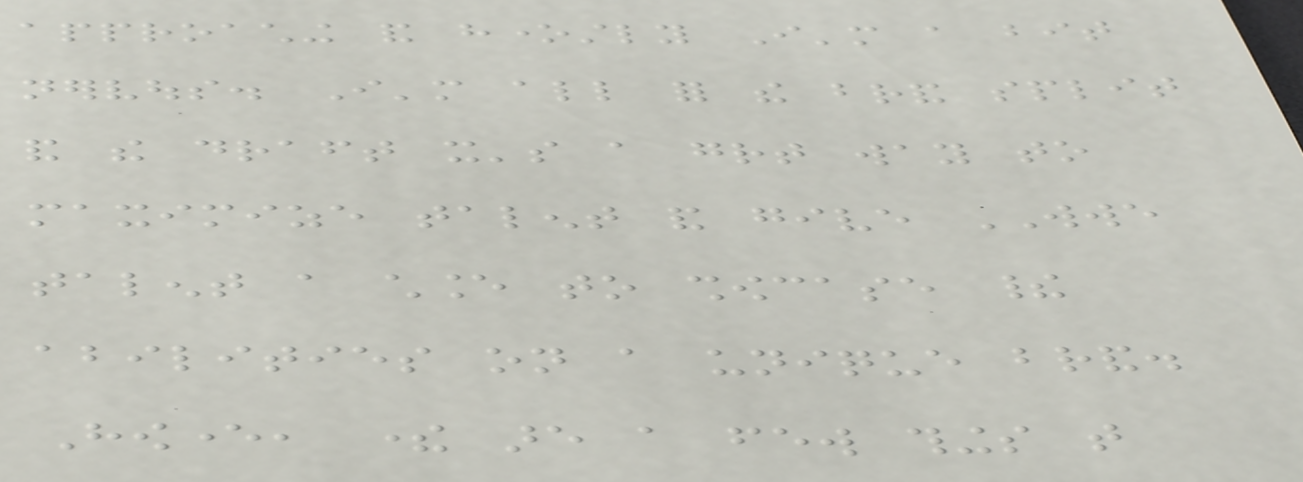approaching and honestly I'm a bit
nervous. I'm all for the brand split
and the draft it's a great way to
maximize talent and give WWE
talent a chance to showcase their
abilities on a unique brand.
However, there are a few things that
